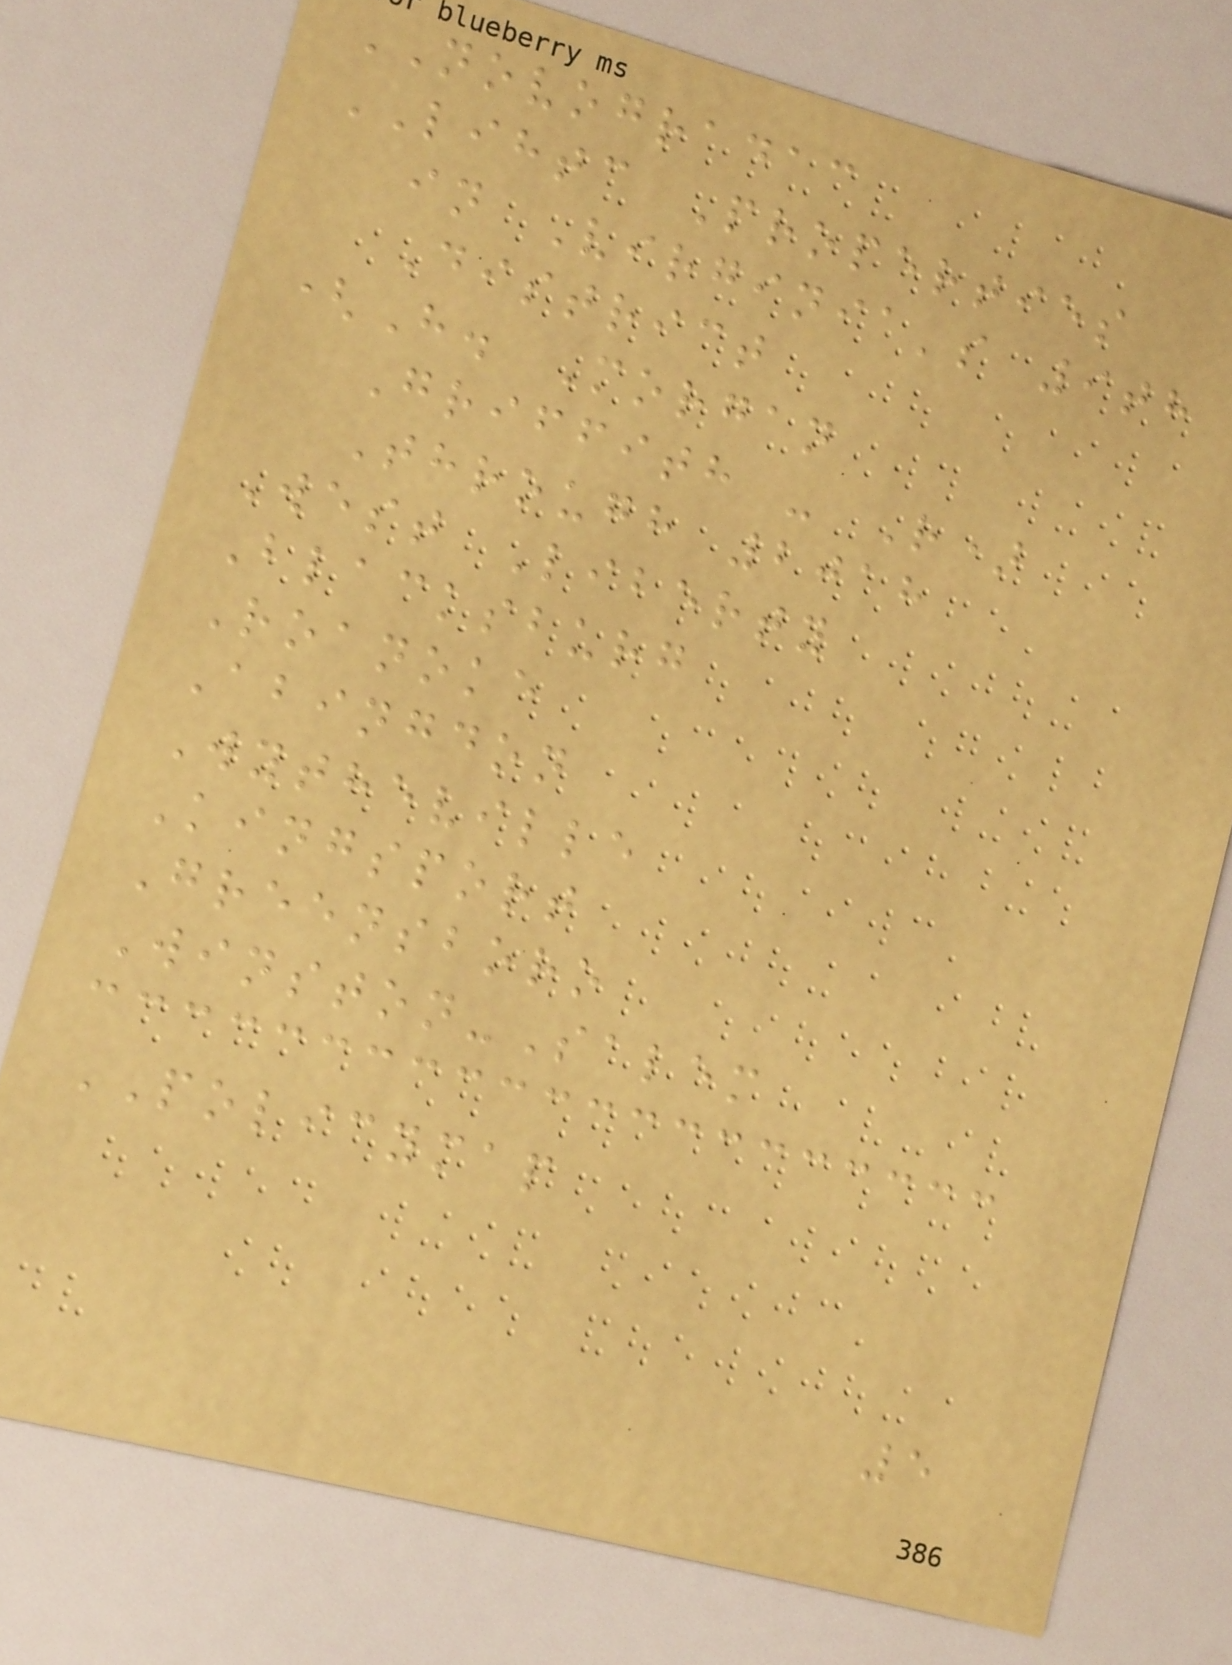NOVOGRADAC
LIHTC Properties
in Virginia's 9th
District
(H. Morgan
Griffith - R)
Through 2018
West Liberty
Blacksburg
Roanoke
Abingdon
Wytheville
Kingsport
Greensboro
Winston-Salem
POLICYMAP
5
